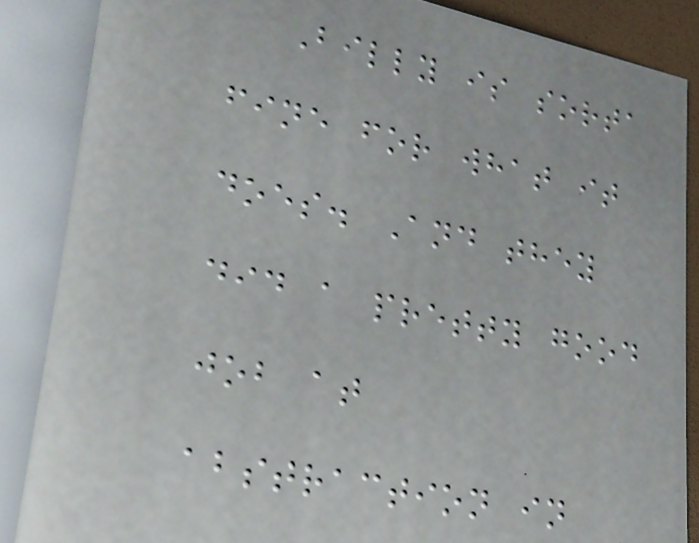Billy is sorta
fine for what it
does. And they
did a pretty good
job at
abstraction in
